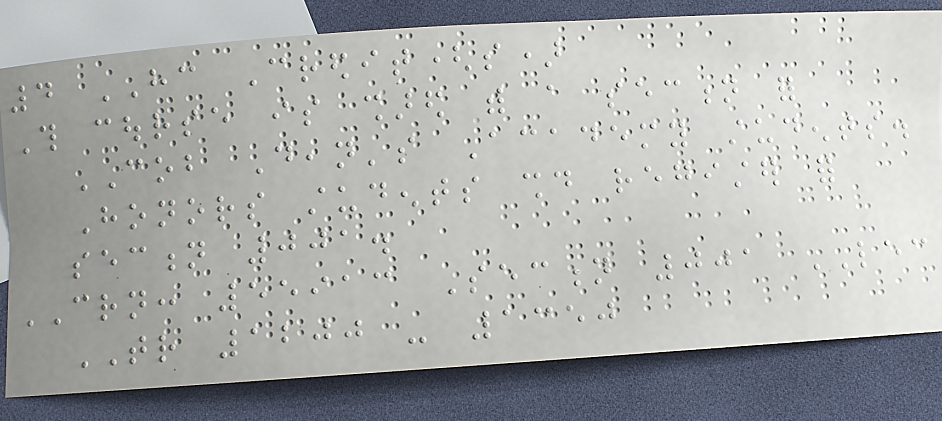4 HC Credit(s)
This course is shared with a section for
COB Dean's Academy students.
Honors students should register for
section 001.
CRN: 55913 Section 001 LEC
TR 1200 - 1350
